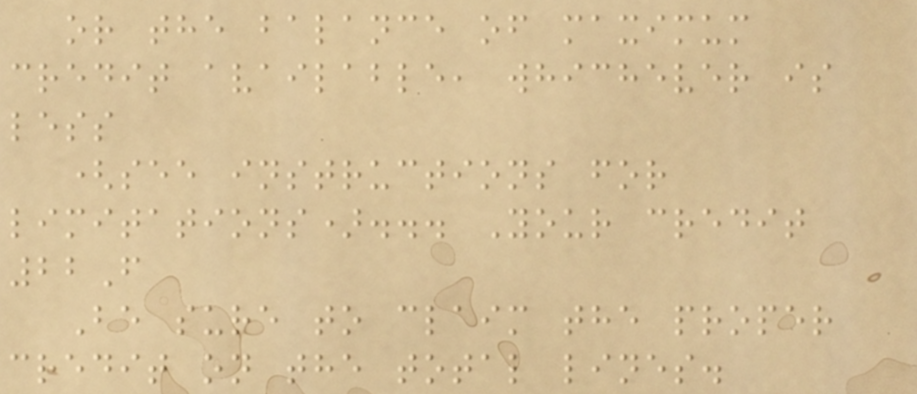or the balance of maximum
credit available, whichever is
less
(see instructions for
limitations)... Your credit
22F
Be sure to claim the proper
credit on the total lines.
